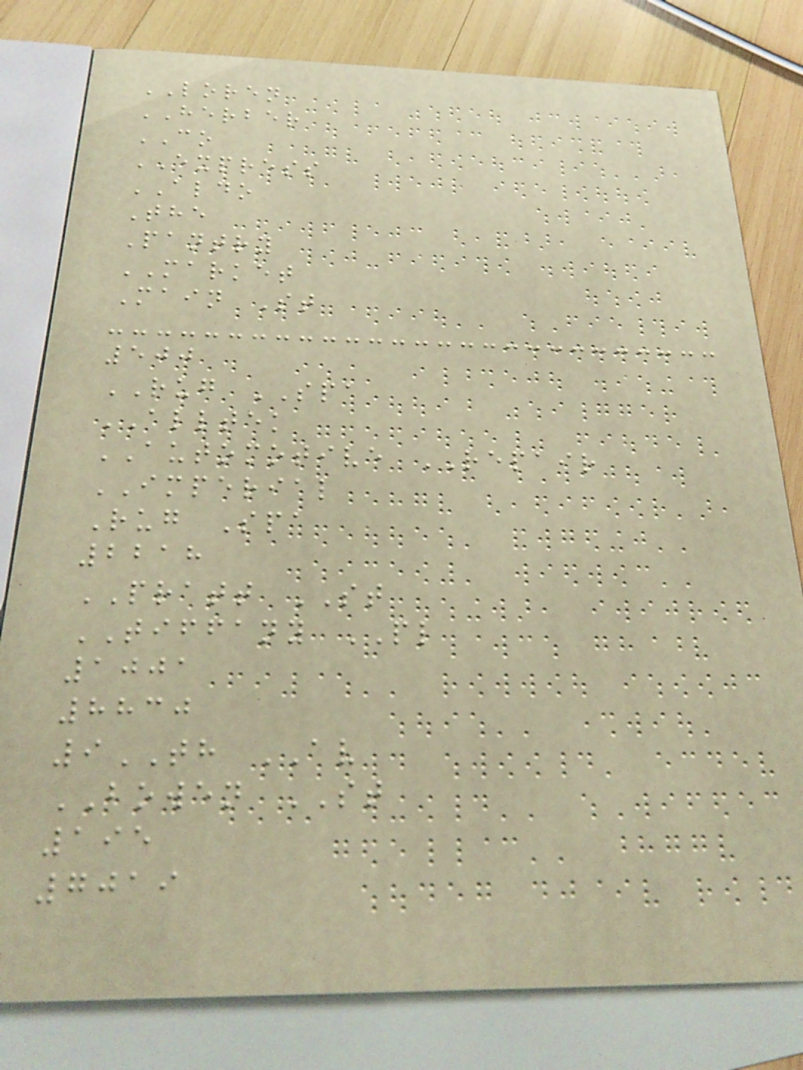LOREN
HERBER
CO
EXPRESS
ALDO
The
Pantry
MARKET
Main St
500
RUG SPA
ALLTEK
AUTOMOTIVE REPAIR
IMPERIAL
Rug Spa
2218
PRATT ST
TIFFANY PL
1001
8830
9TH AV
BOWEN ST
195
7019
